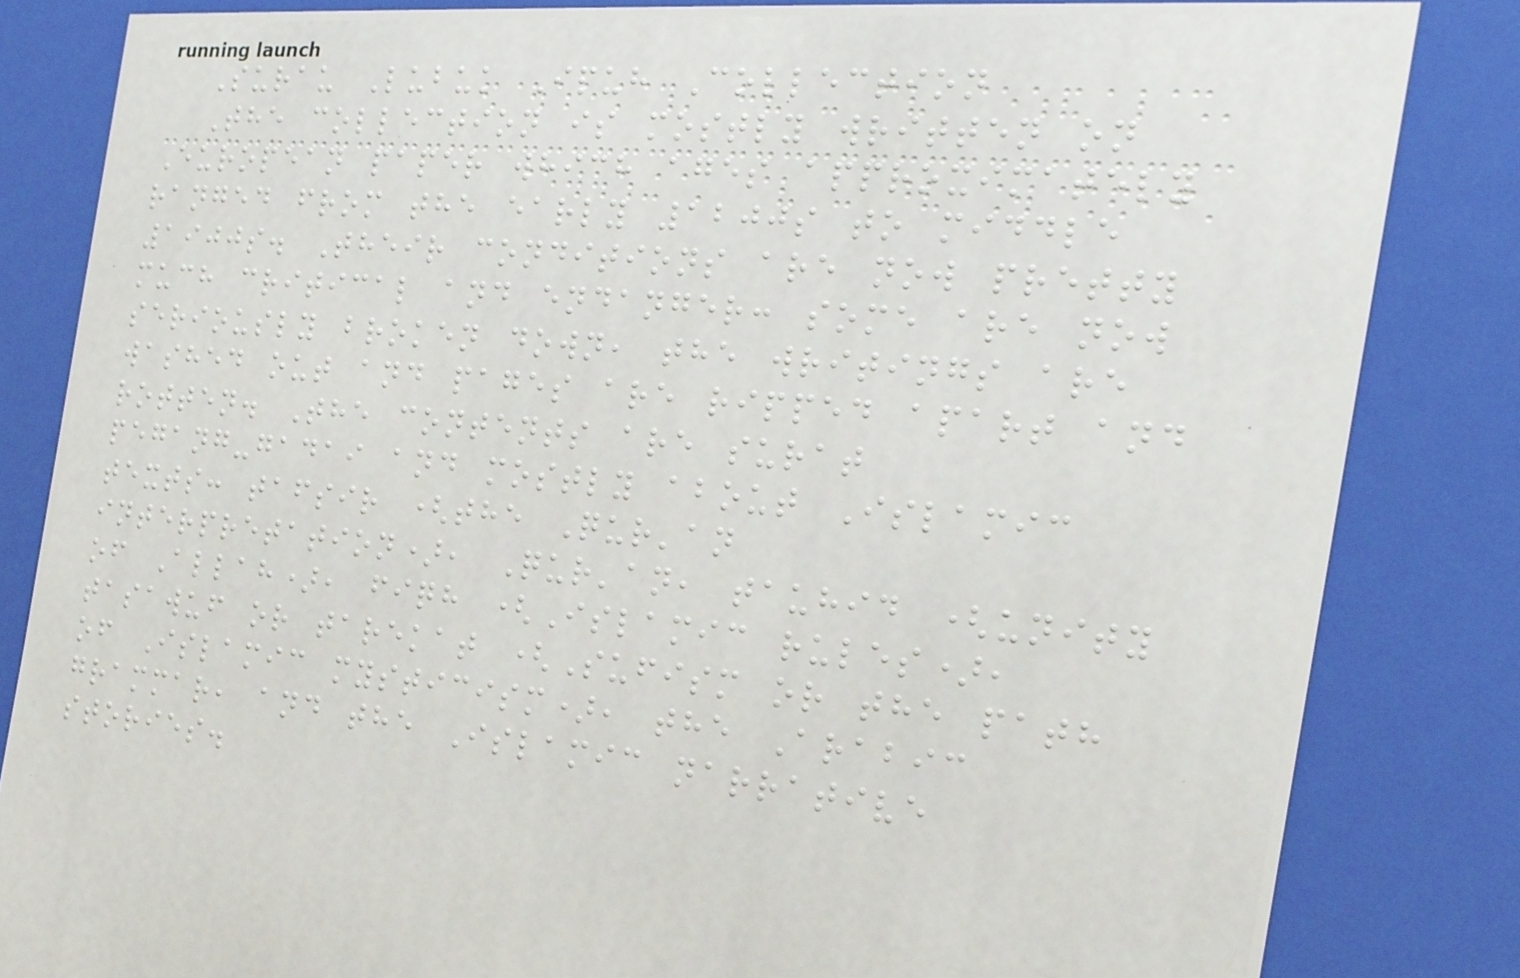Surau Lubuk Ipuh Collection
The collection is mostly written on
European paper which ages approximately
ranged from the early 1200s to middle
1900s. Their conditions are now pretty
much critical and endanger: some are now
seriously broken down, the writings are
washed out and pages are ripped apart and
rotten. The contents are surat
pegang-gadai and mostly about Islamic
texts: tafsir (the Qur'an
interpretation), Qur'an, tauhid (unity
of Allah), fiqh (Islamic rules),
tasawuf or tarekat (Sufism or the path
of Islamic mysticism), the Arabic
grammar, and the Islamic narrative
stories.
